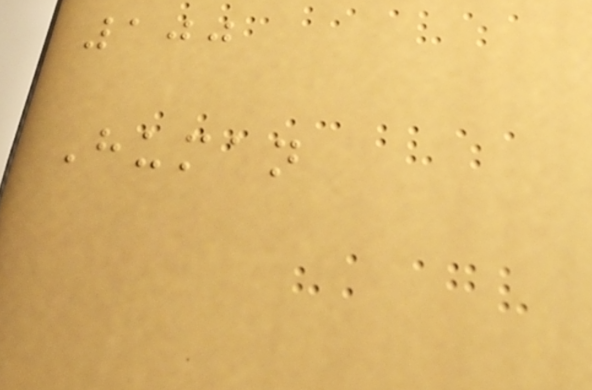100
Human
